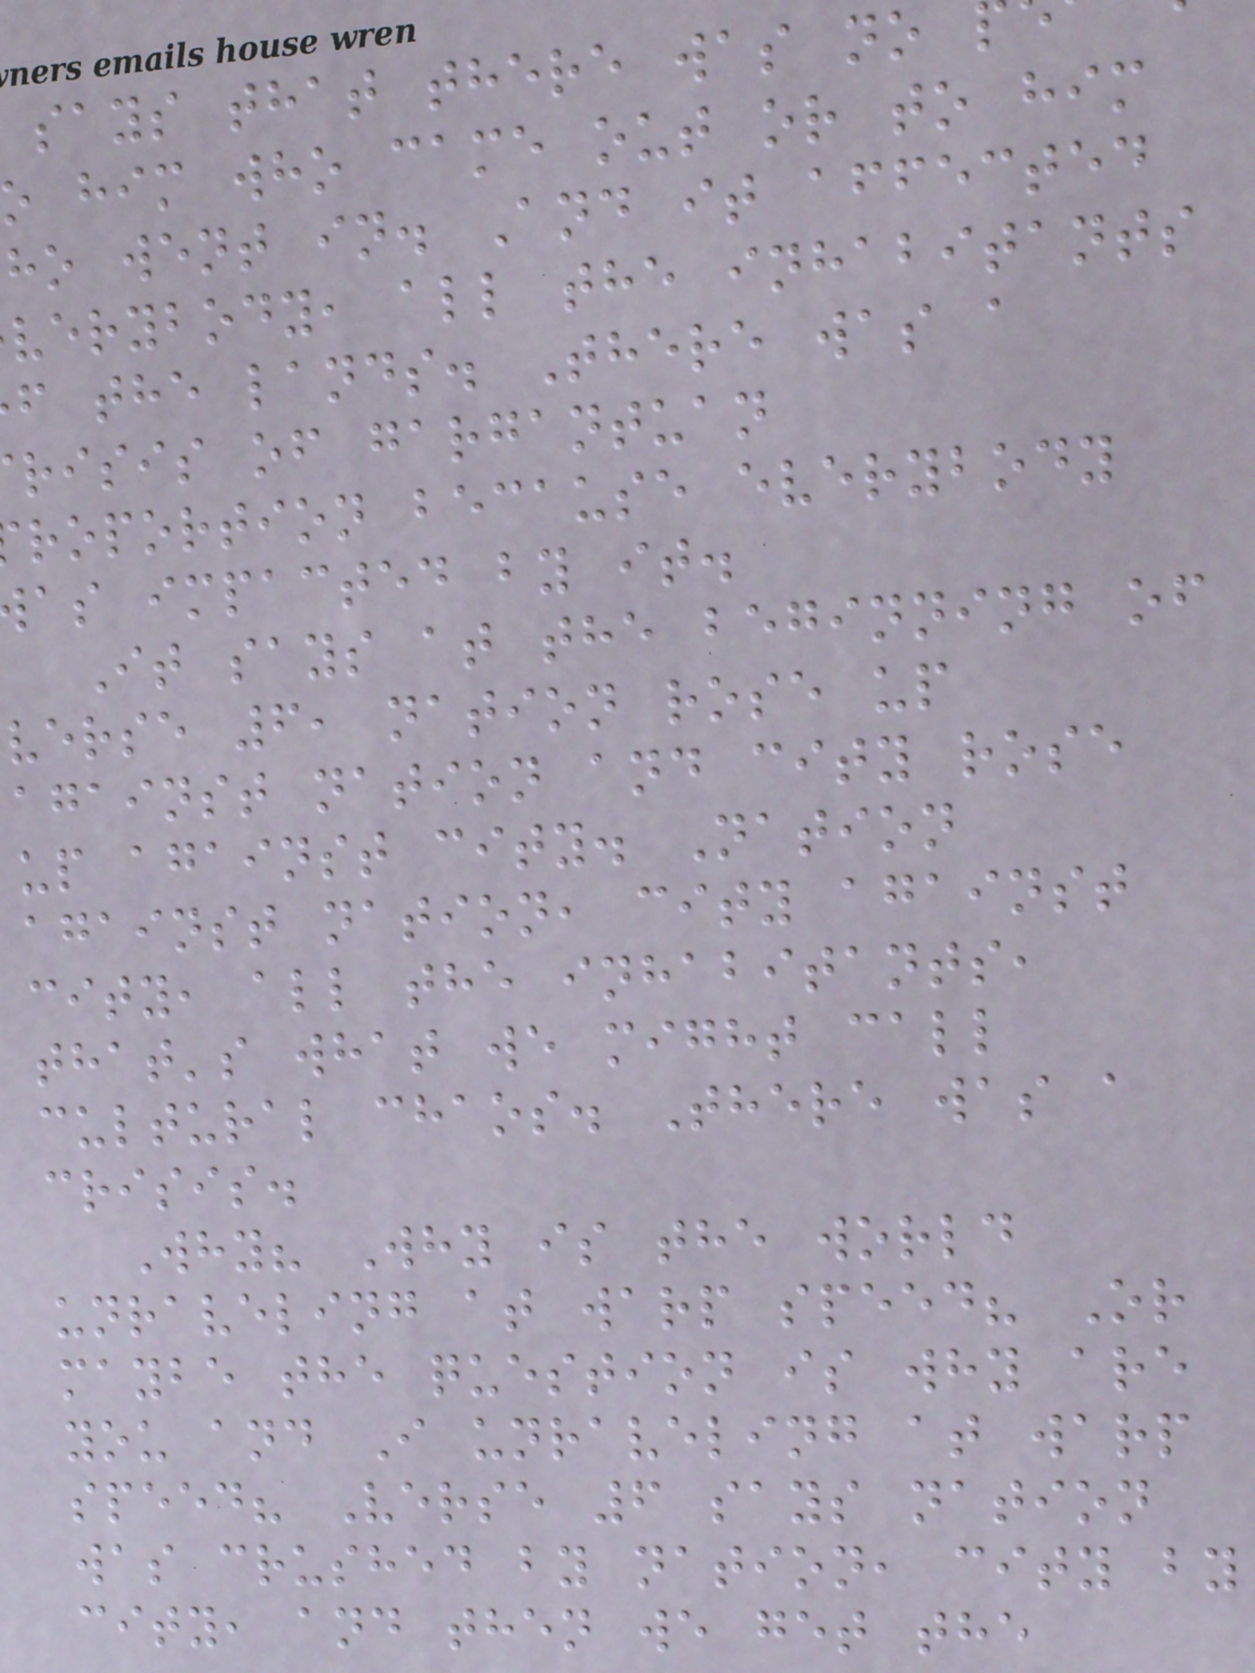says that there was no
o him who came out or to him
ho went in. And it affected
verybody, all the inhabitants
f the lands. There was a
risis of gargantuan
roportion because everybody
as impacted by it.
It says at the beginning of
verse 6, nation rose up
against nation and city rose
up against city. Nation
against nation, city against
city, all the inhabitants,
that's what we might call
cultural chaos. There was a
crisis.
Why? Why is the world
unraveling at warp speed? Or
maybe the question is why are
you and I unraveling at warp
speed? Verse 6 says nation
was crushed by nation, city by
city, and then we get the
